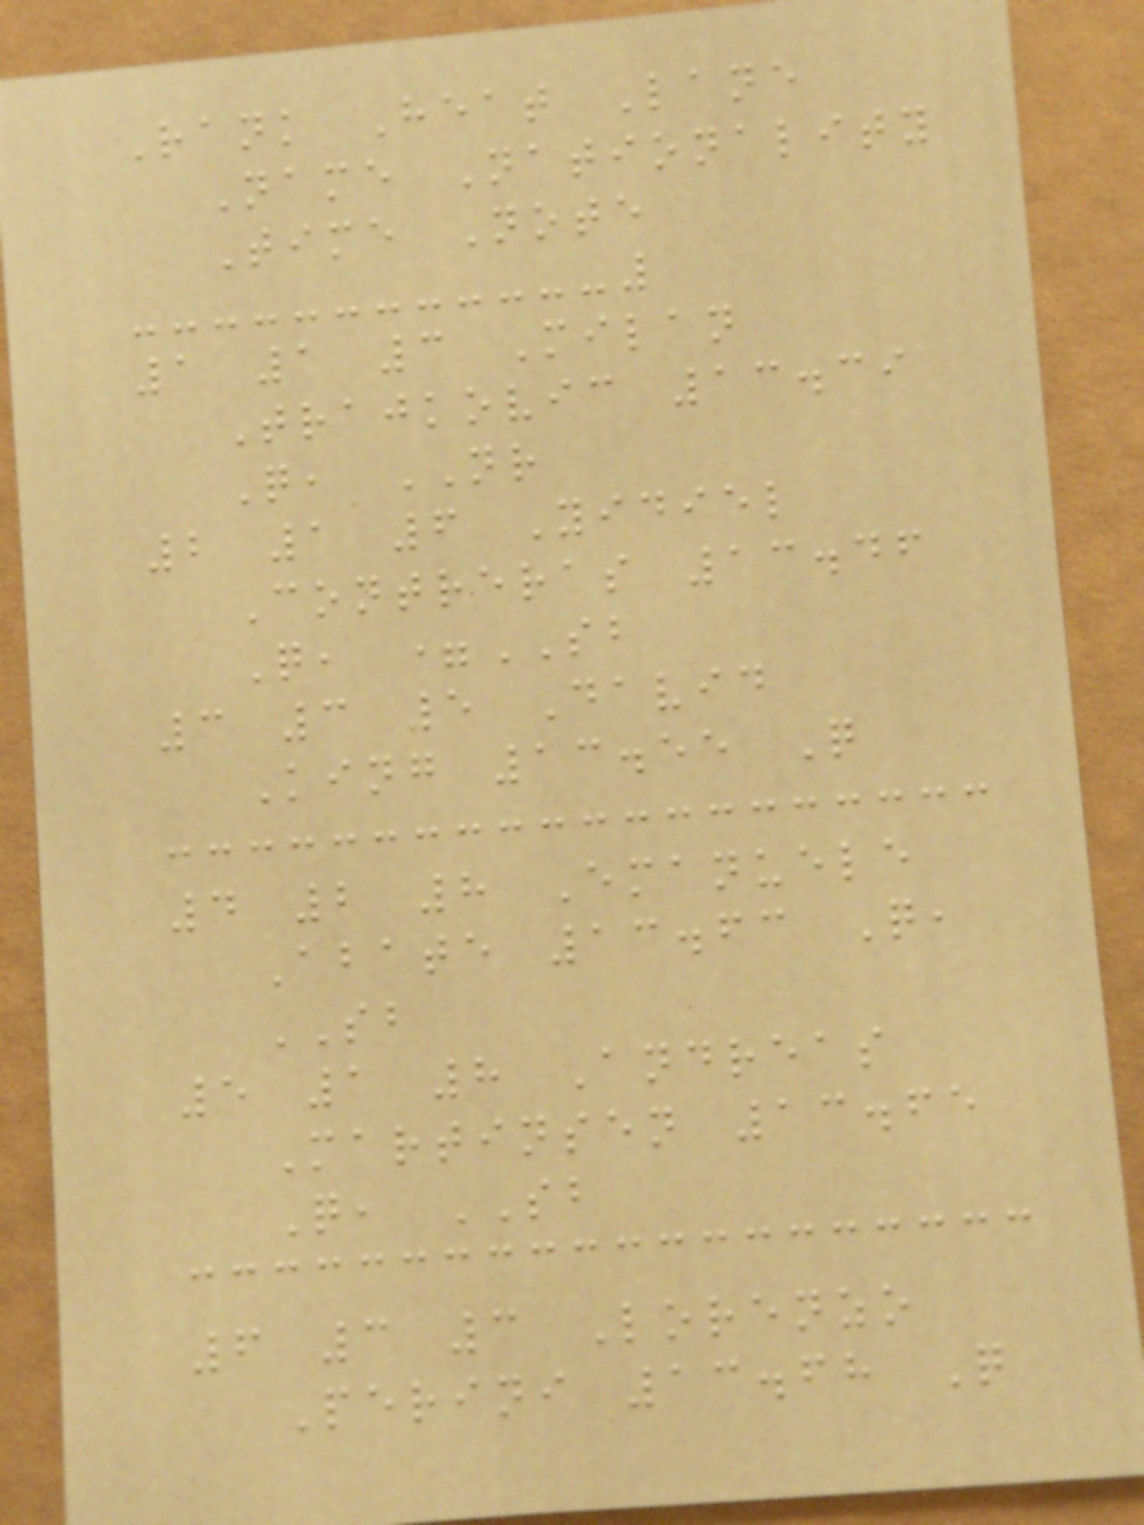Rank Heat Lane
Name Nationality
Time Note
1 1 3 Milan
Trajkovic 13.39
Q, NR
2 1 6 Yidiel
Contreras 13.46
Q, =SB
3 3 5 David
King 13.55 Q
4 2 8 Emanuele
Abate 13.63 Q,
SB
5 1 8 Andreas
Martinsen 13.65
Q, SB
6 3 3 Lorenzo
Perini 13.68 Q
